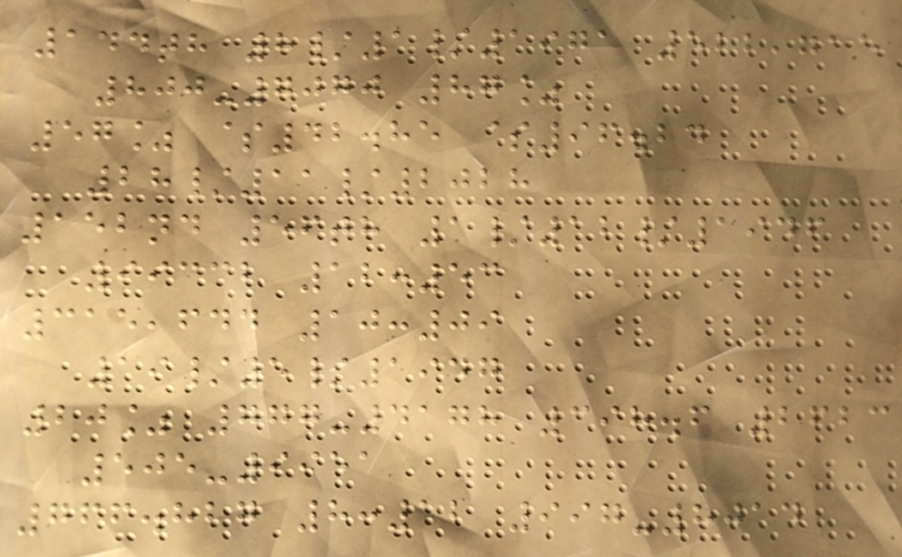144th 8/1/1971 522,715
800-7070 87%
57% $42.85 $96.24
28/11/2028
152nd 56th 1/12/1946
99332 12:53
315,644 10:09
19/5/1947
20% 777-4178 398.6 2623
505-9951
766.827 8:12 997-8014
